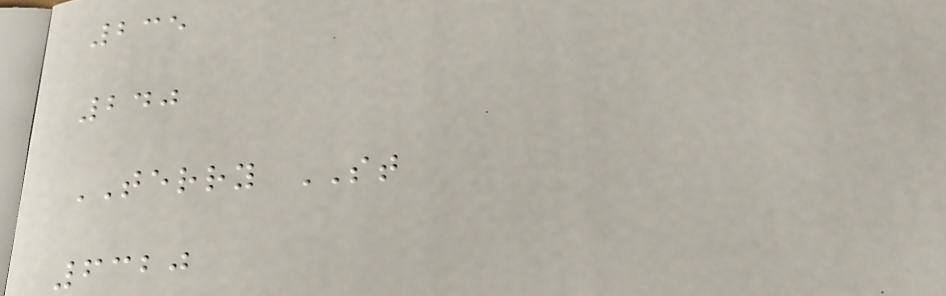235
240
TERRY ST
6320
